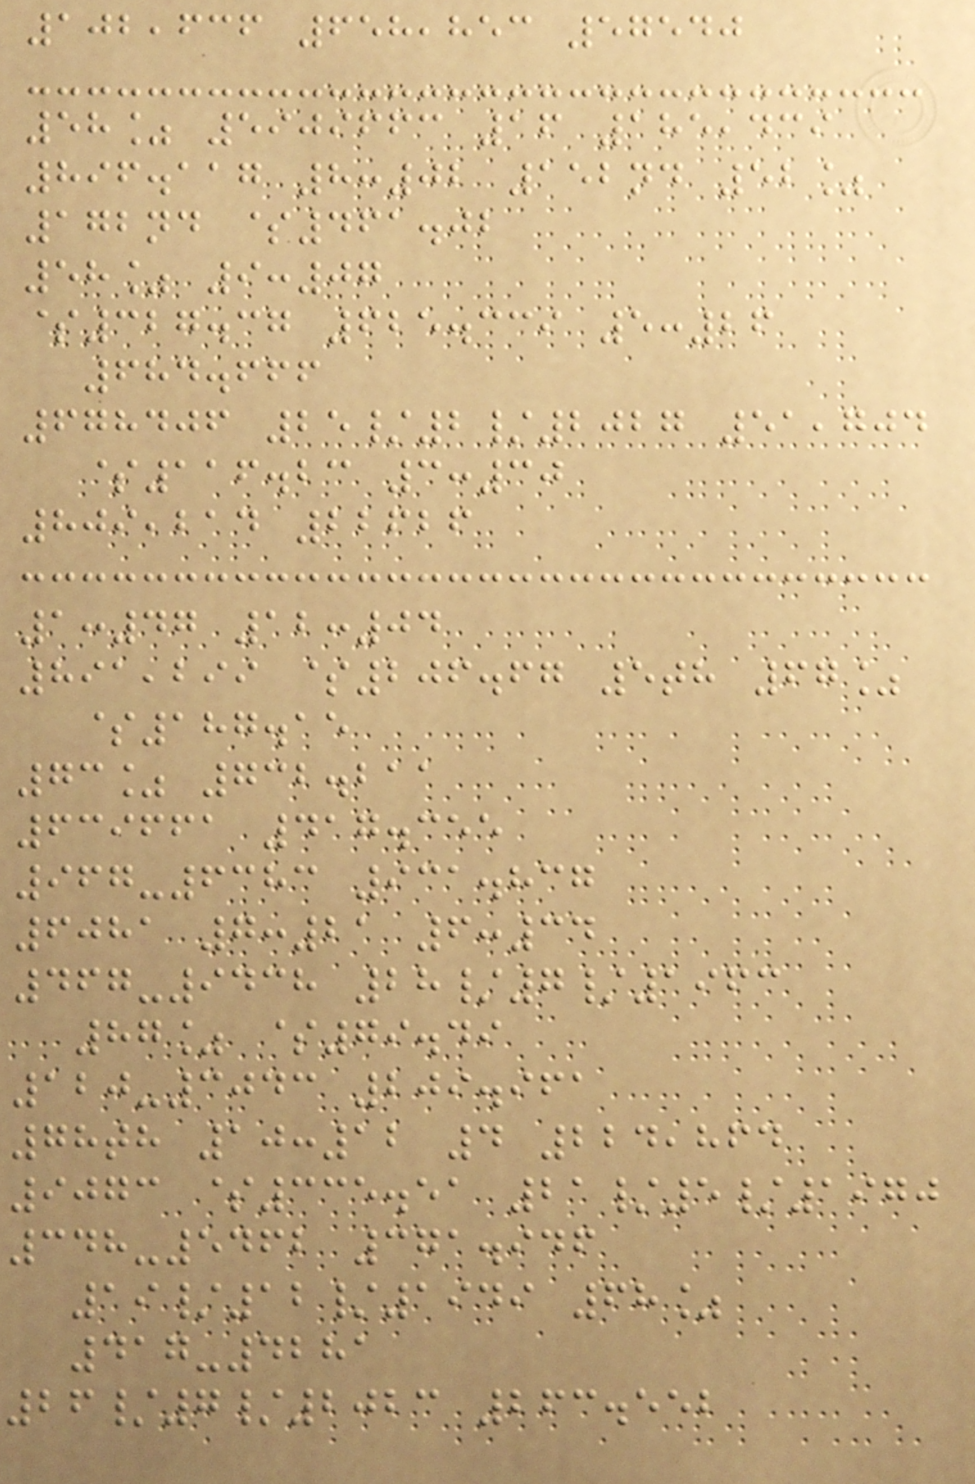102,636 658,853 57540
58% 5909663 16 185,439
896.117 8:02 152nd 52%
172nd $461.02
58% 9:07
$327.37 625.339 5:26
684.666
678406 25/2/2027 51,704
$116.23 3:30
809,214 22626
1:47 12:04
891,299 $206.67 5th 67%
$187.15
73% 732.211
639661 417.355
967-6383 931.837
6081 7:21 6:34
467-9438 28/7/1963
87% $79.49
120-3043 209.961
78th 10:12 4 224,864
9073 $335.51 21/5/1970
348-5462 371.946
19/12/1949 68%
417-4281
26/7/2023 263.552
